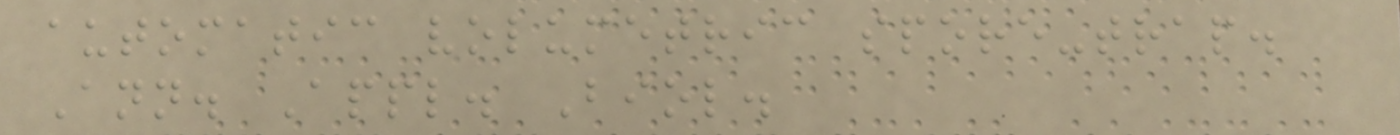automatic volumetric spore-trap.
Ann. Appl. Biol.
